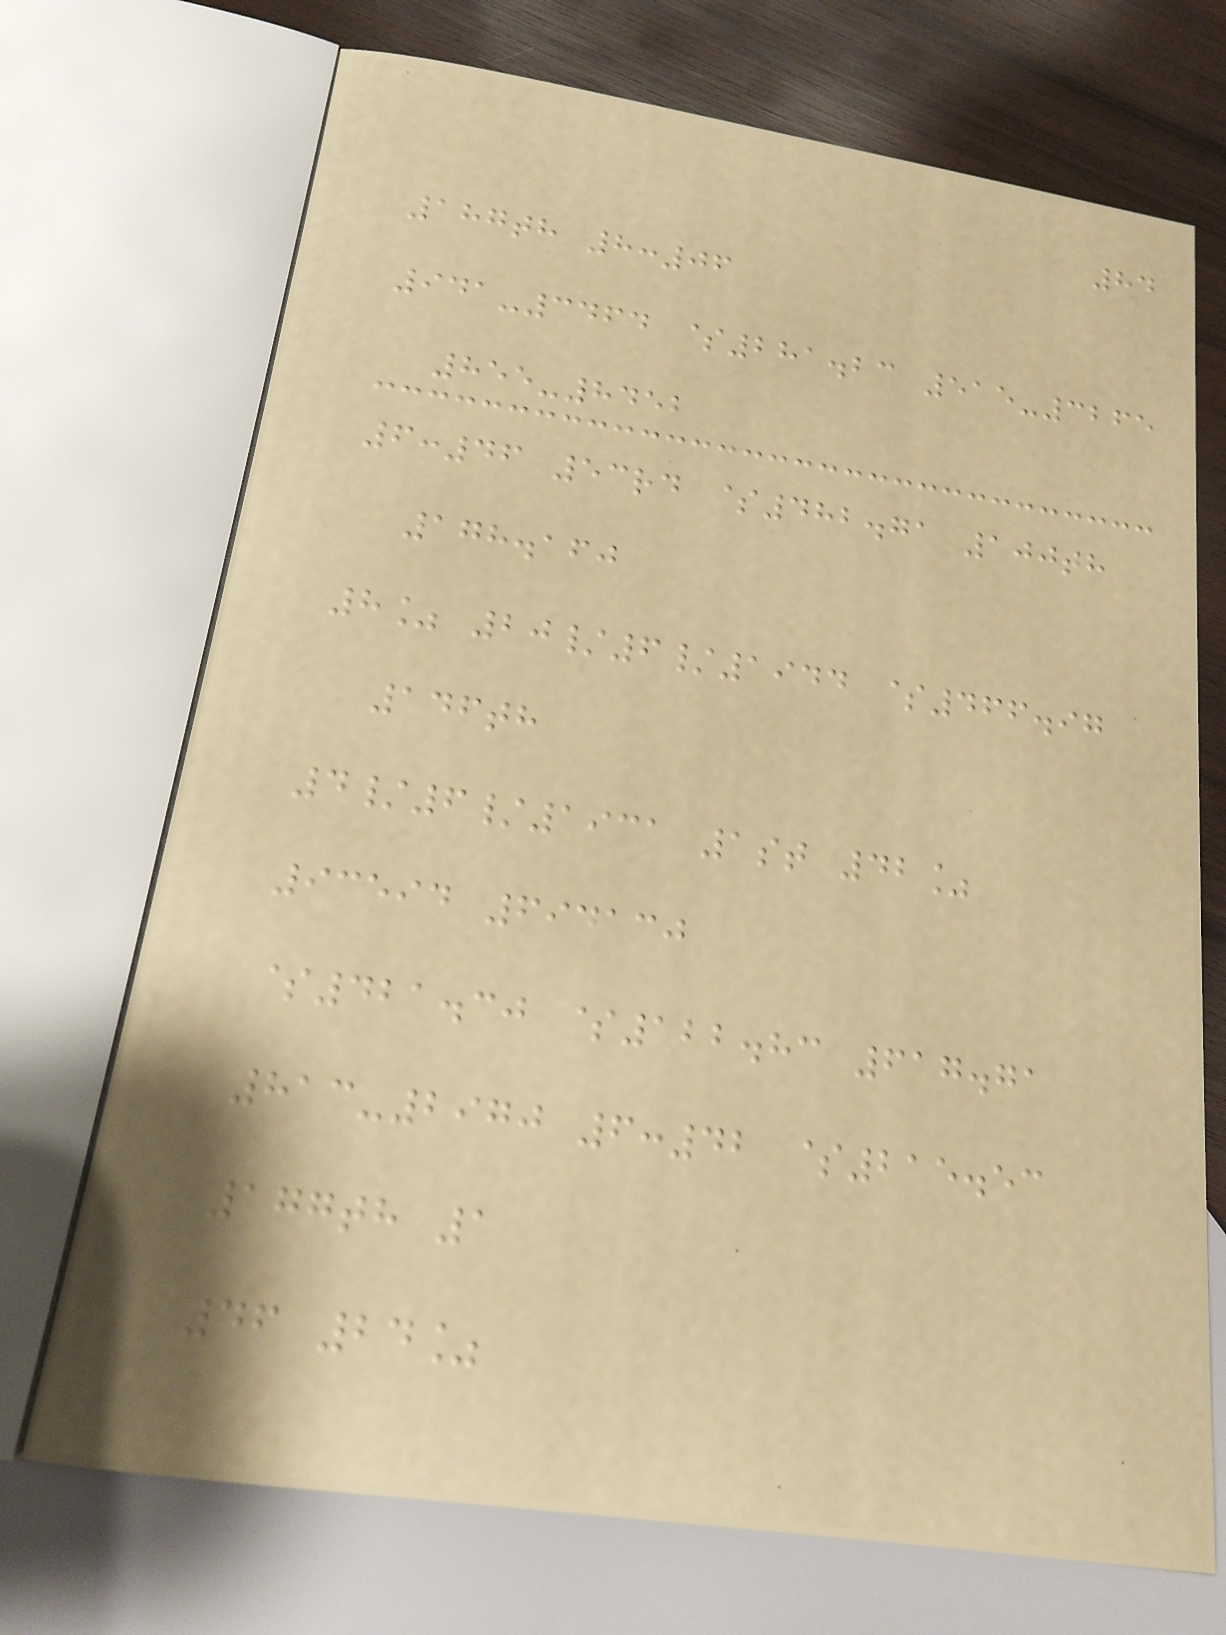84
187th 8:06
941-3464 $281.23 515-3265
855-8452
6:46 53rd $482.71 100th
178.160
8% 20/6/1944 $466.97
146th
4/6/1931 1st 42%
93594 694130
$421.30 $122.83 617.71
813-2970 6:42 $215.53
177th 1
46 24%
